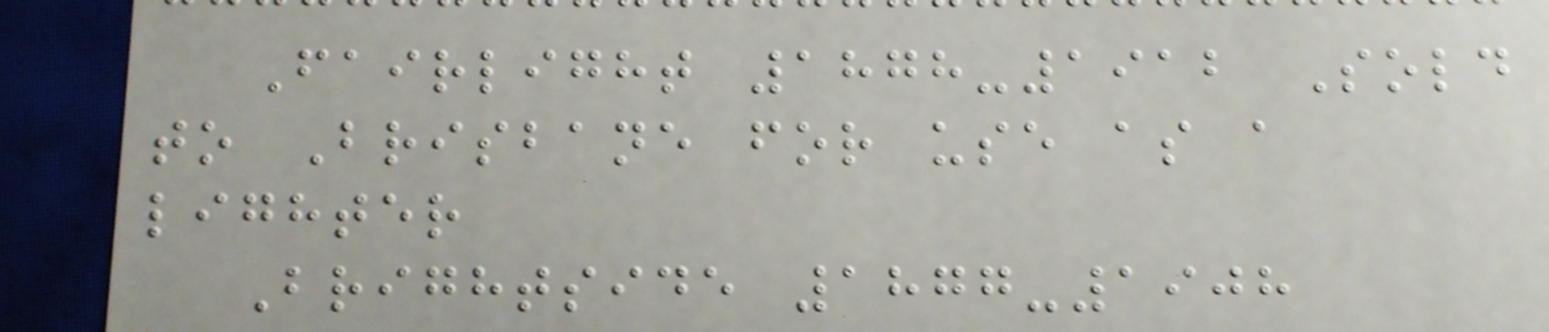Fairlight 1878-1912 Sold
to Brisbane for use as a
lighter
Brightside 1877-1908
